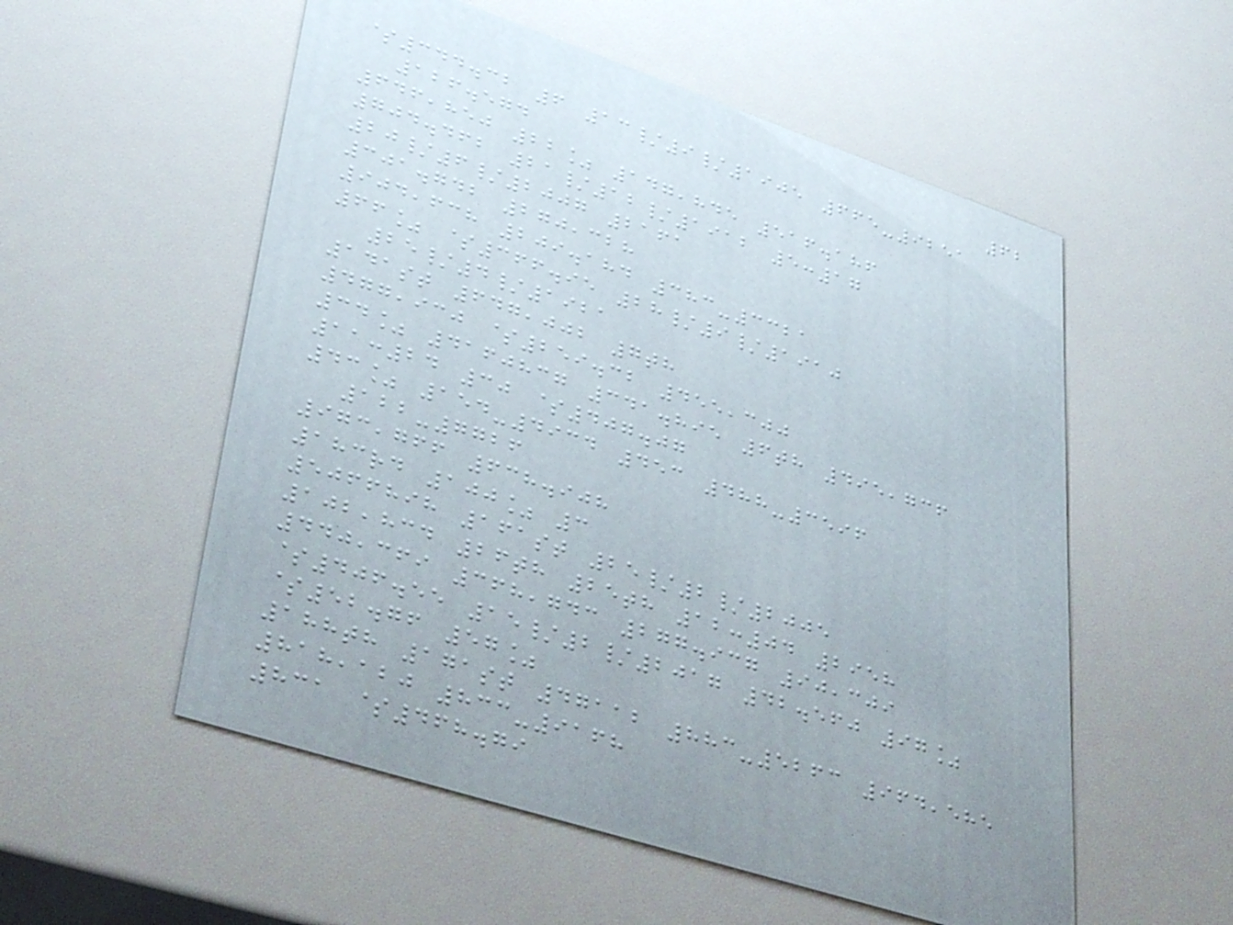62
$344.32 6 13/9/1905 665-9251
126.574
646,850 22% 147,845 516.186
704.462 21/12/1912 5:17
20/6/2007 2161
301.742 270,328
904,638 209.184 383-3321
66% $366.95 28/9/1910
25/4/1921
141st 647,002 7th
477,930 $259.32 455,300
34% 4160837 341.895 6th 495,736
11:24 30 $407.07
43% 154-4934 453 488-3596
122-7726
973,766 638.908
183rd 100% 3
5066898 161st 25/2/2005
102,834 26th 25th 12:04 2958
440,369 368,743 277.937 90,309
$406.55 15/2/2017 42.560 97%
$52.76 57%
188th 171st 47112 883-5263 964,585
818,120 833-9168
831 $468.79
